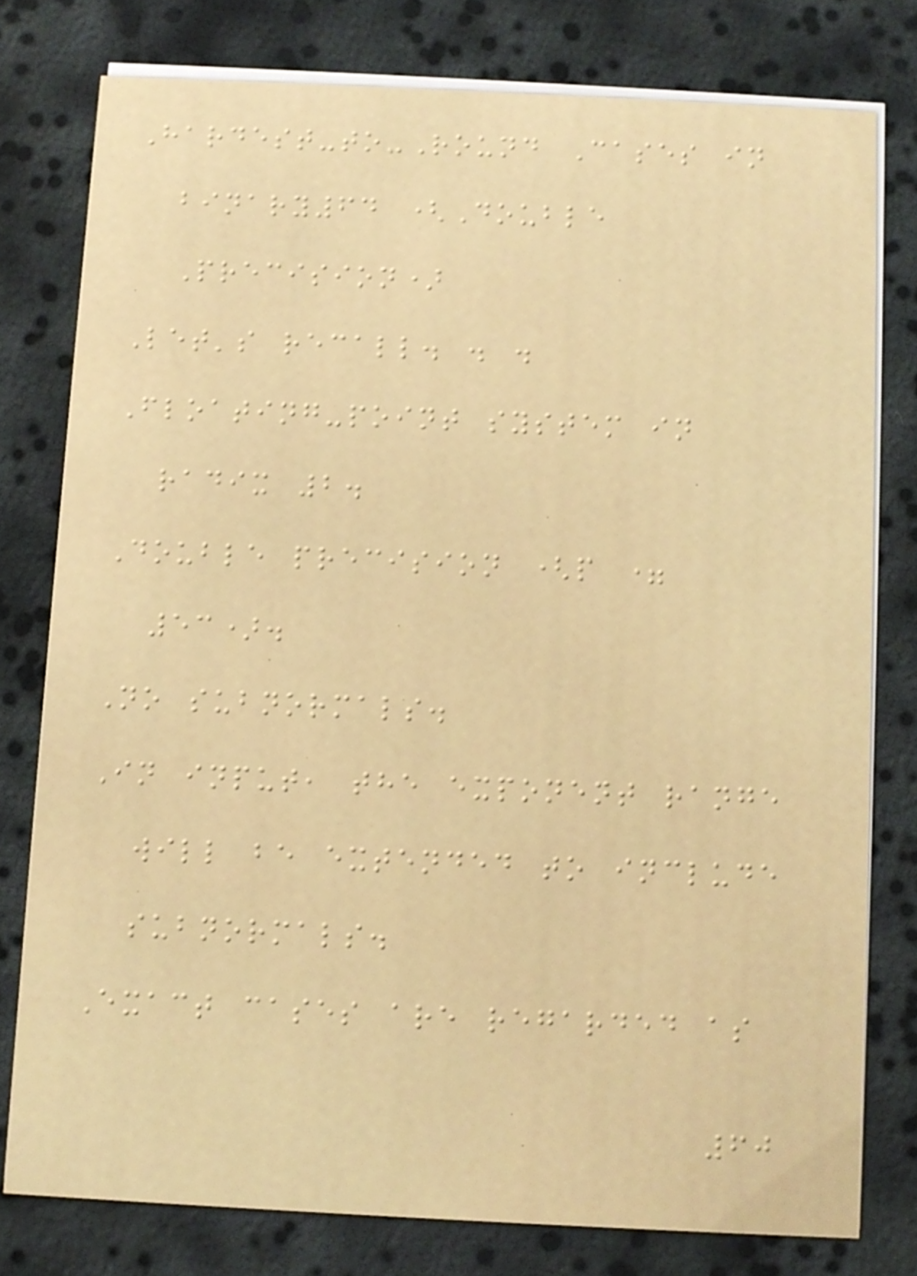Hardest-to-Round Cases in
binary64 (Double
Precision)
Let's recall. . .
Floating-point system in
radix 2.
Double precision (p =
53).
No subnormals.
In input, the exponent range
will be extended to include
subnormals.
Exact cases are regarded as
60
